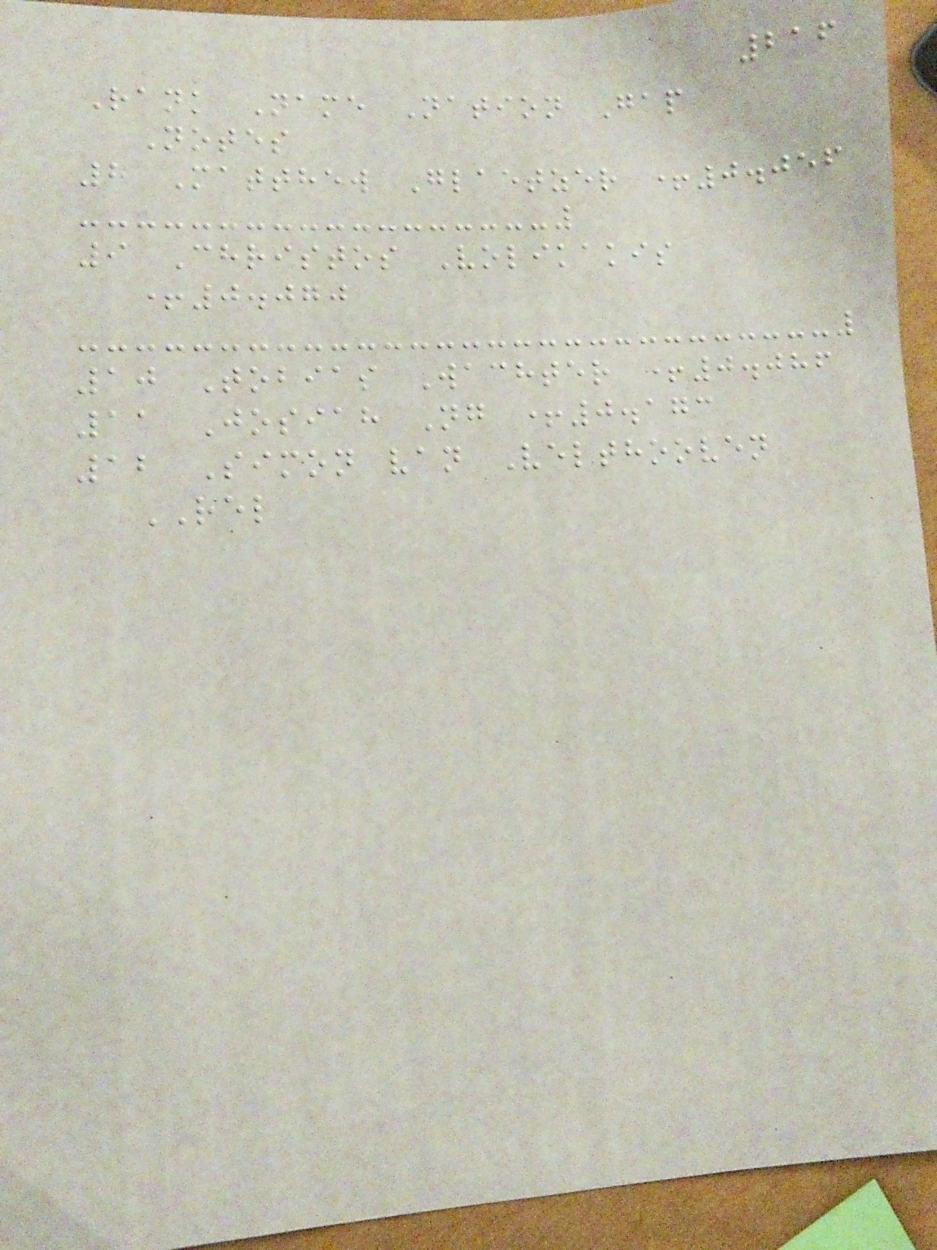216
Rank Name Nation Gap
Notes
8 Matthew Glaetzer +0.056
9 Christos Volikakis
+0.070
10 Tobias Wachter +0.086
11 Josiah Ng +0.173
12 Simon van Velthooven
REL
